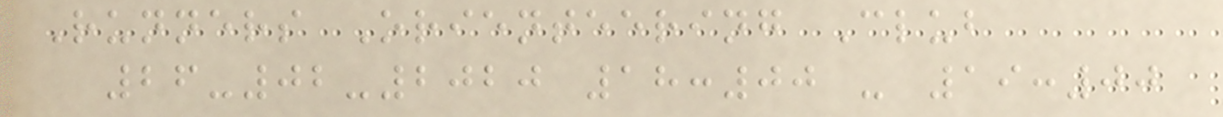Runners Orienteering Club
26-02-2020 18:00 - 19:00
